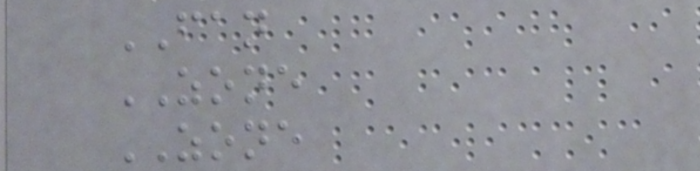FAN
ZONE
ZONE
